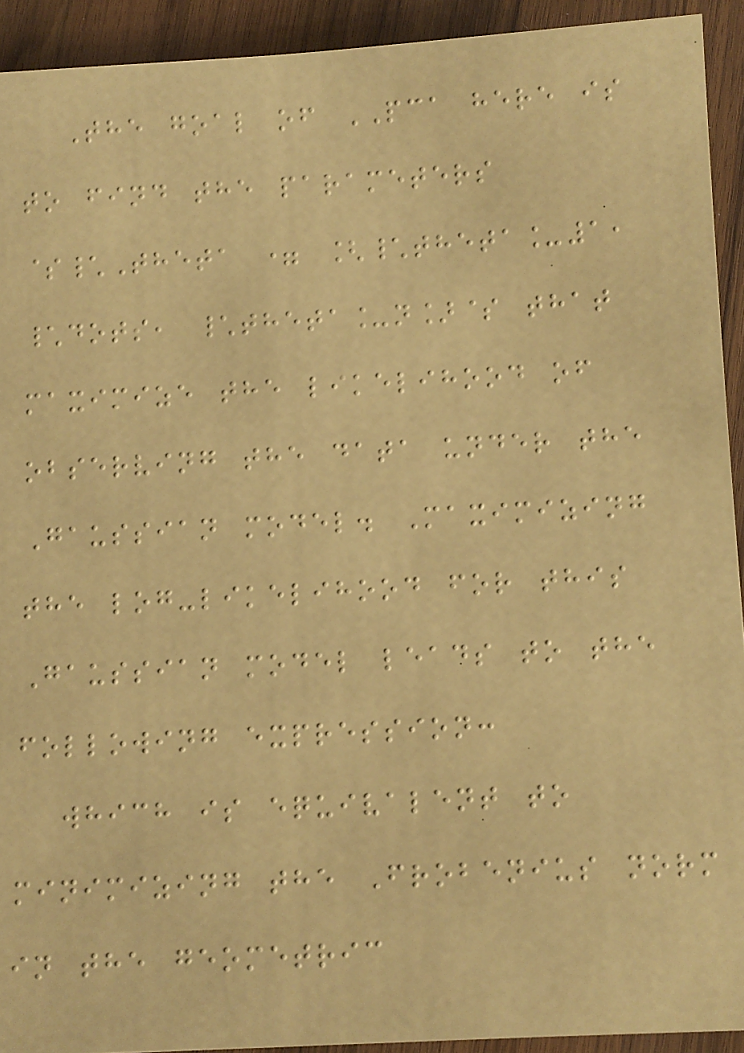The goal of PCA here is
to find the parameters
$\Theta = [\theta_1,
\dots, \theta_n]$ that
maximize the likelihood of
observing the data under the
Gaussian model. Maximizing
the log-likelihood for this
Gaussian model leads to the
following expression:
which is equivalent to
minimizing the Frobenius norm
in the geometric
